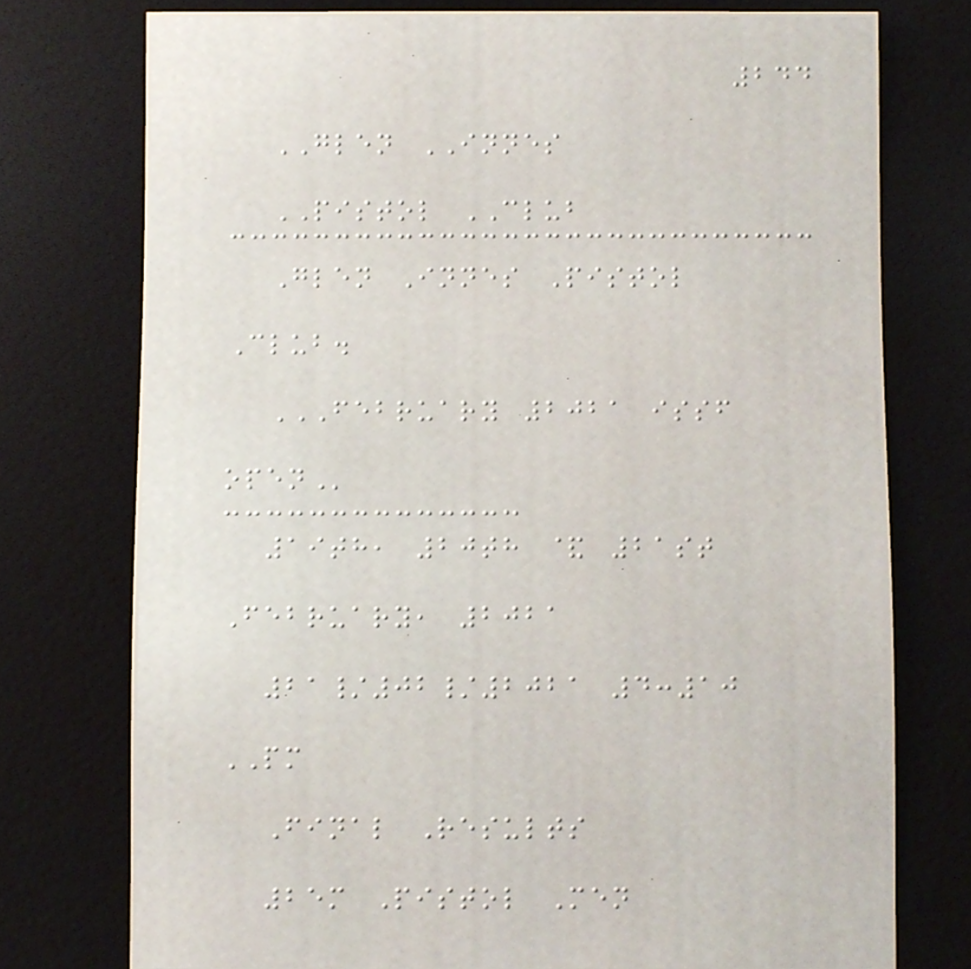244
GLEN INNES
PISTOL CLUB
Glen Innes Pistol
Club.
FEBRUARY 2021 ISSF
OPEN
19th, 20th & 21st
February, 2021
21/02/2021 4:10
PM
Final Results
25m Pistol Men
